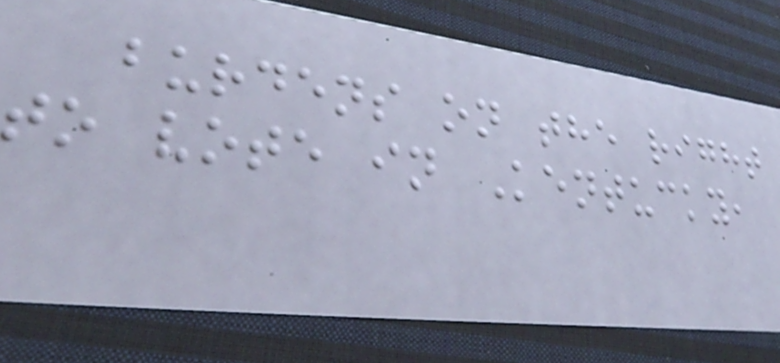burdens on the right
to vote in Kentucky,
